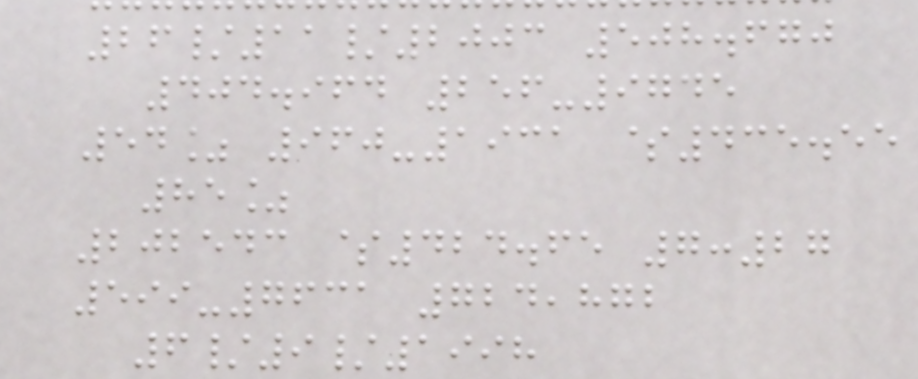26/11/2003 508.670
404.964 256-9745
54% 960-1931 $435.55
85%
202543 $424.65 7:27
599-7631 724,872
6/9/1998
